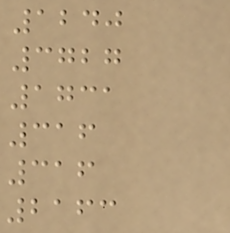1240
3727
1731
316
316
2163
